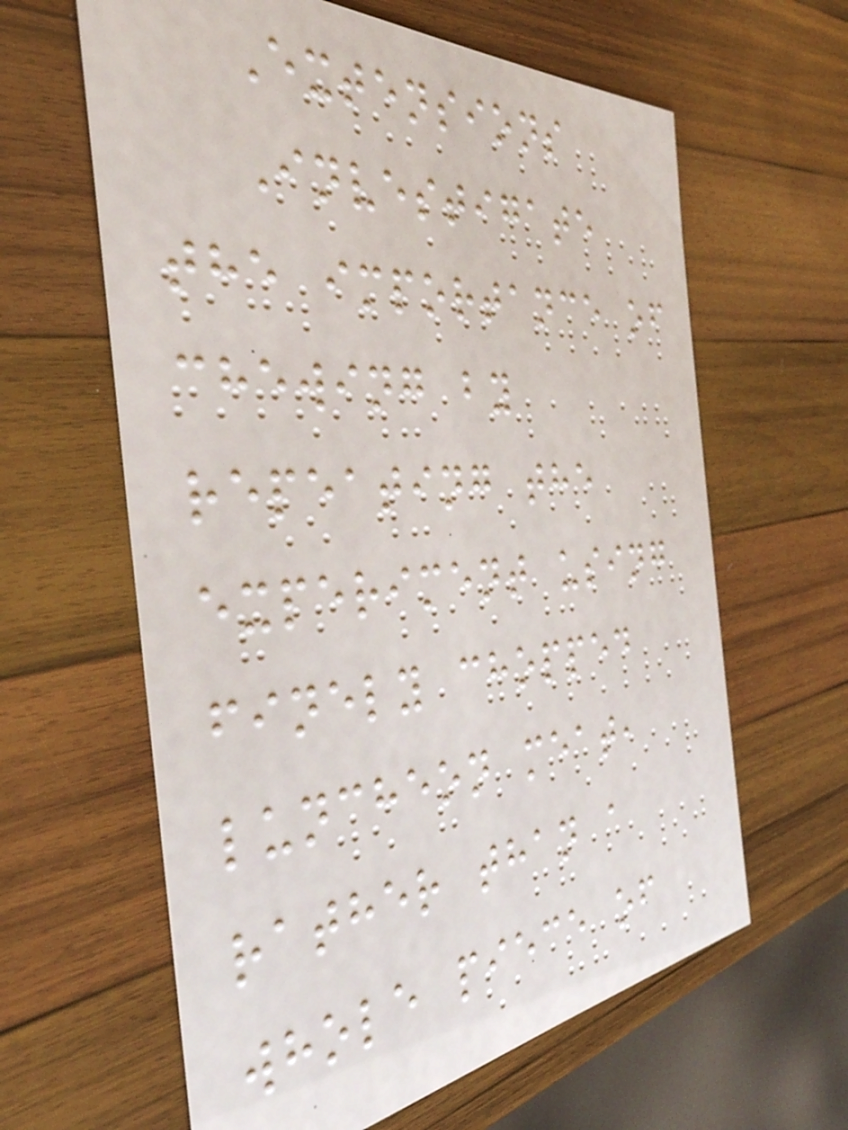Extensions
Investigate
the importance of
chewing by
repeating the
experiment using
finely chopped
luncheon meat,
rather than a
whole piece of
